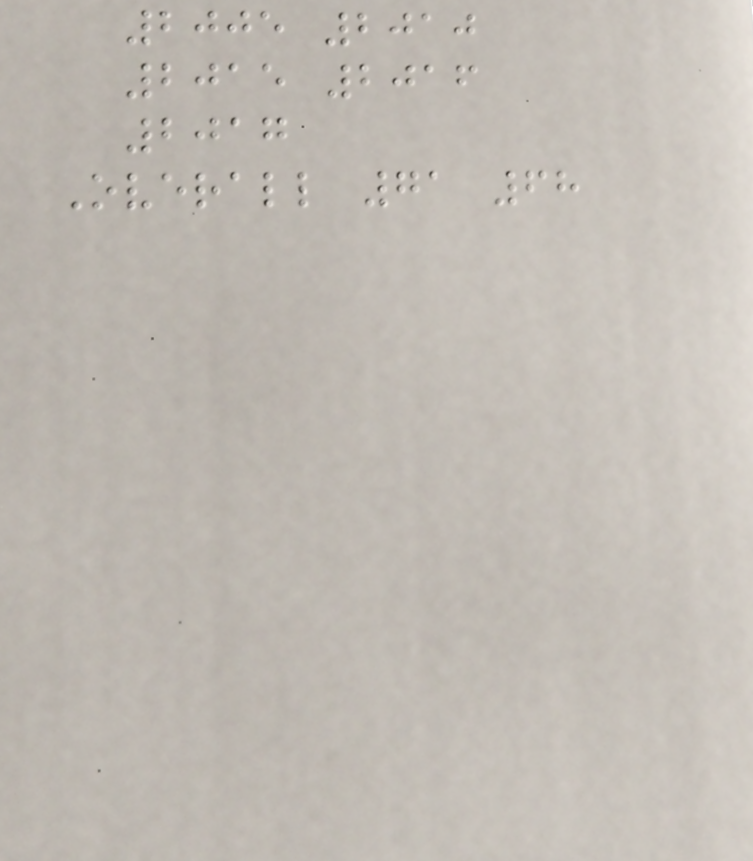2005 2010
2015 2016
2017
Overall 71 68
